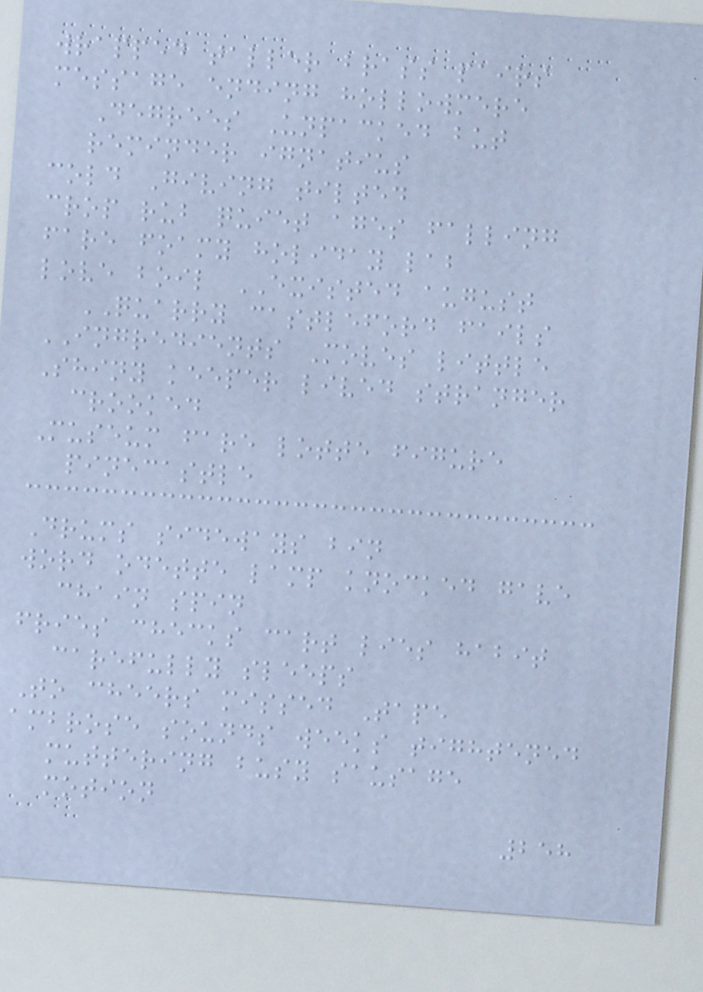wrapped taller brass pairs
message ending hollowmere
Degrees Unpacked but
reminder ignatius
cold Giving tilted
crop rub quiet ages falling
fare foamy holiday lab
love boil EXISTED august
QUARRY castleford fails
INGREDIENTS Moves little
Shiny keeper lived stranger
crooked
Museum fare lotte figure
pinecastle
Drums sideways bin
word odette lamp knocked gave
chain spin
fries checks cart lies habit
carefully sleeps
To cheers missed Tape
ambrose sounds weeks tightened
muttering busy sausage
motion
258
